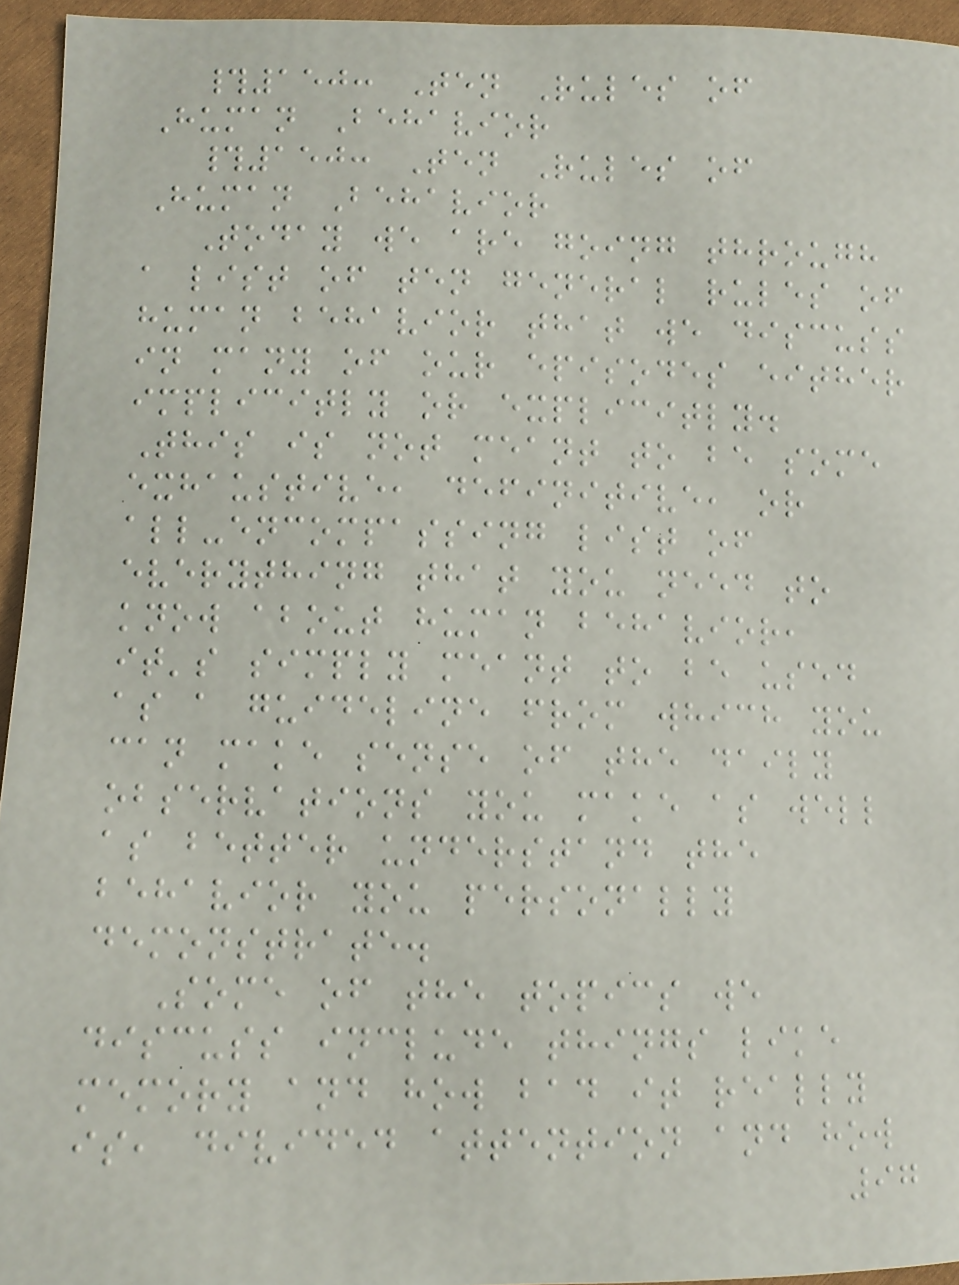#150: Ten Rules of
Human Behavior
#150: Ten Rules of
Human Behavior
Today we are going through
a list of ten general rules of
human behavior that we discuss
in many of our episodes either
implicitly or explicitly.
This is not meant to be some
exhaustive, definitive, or
all-encompassing list of
everything that you need to
know about human behavior,
it's simply meant to be used
as a guideline from which you
can make sense of the daily
observations you make as well
as better understand the
behavior you personally
demonstrate.
Some of the topics we
discuss include things like
memory and how bad it really
is, divided attention and how
97
